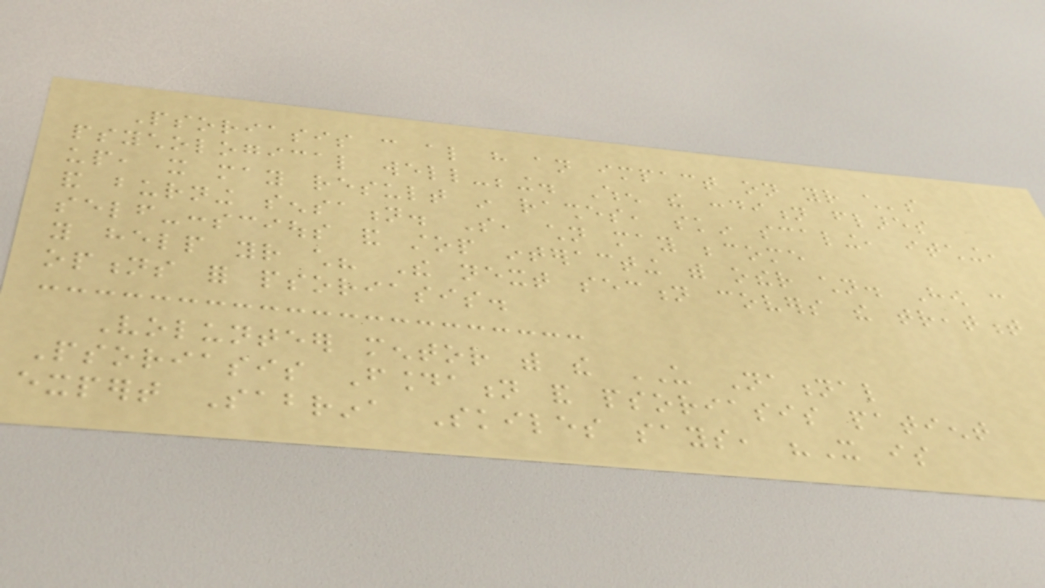Psoriasis can also have an impact on your child's
psychological well-being. When the condition flares
up, it may result in rashes, skin scaling, itching,
and burning sensation. So, children may become
self-conscious and stop interacting with other children. How can
you help your child? The next section covers the treatment
options for psoriasis.
Volunteer mentor with the US National
Psoriasis Foundation and psoriasis patient
expert Sabrina Skiles says, "It is
